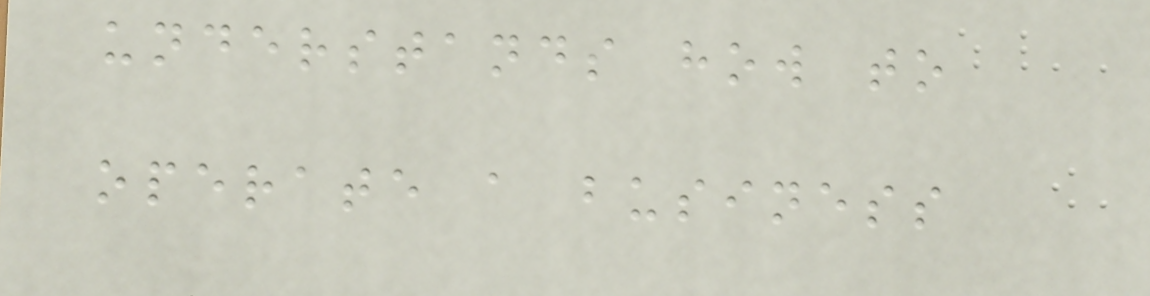understands how to
operate a business
